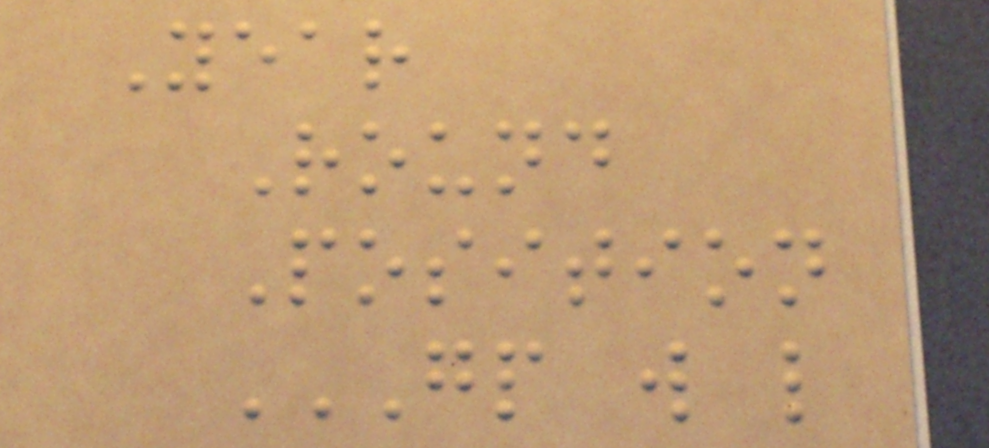Year
Round
Position
GP W L
